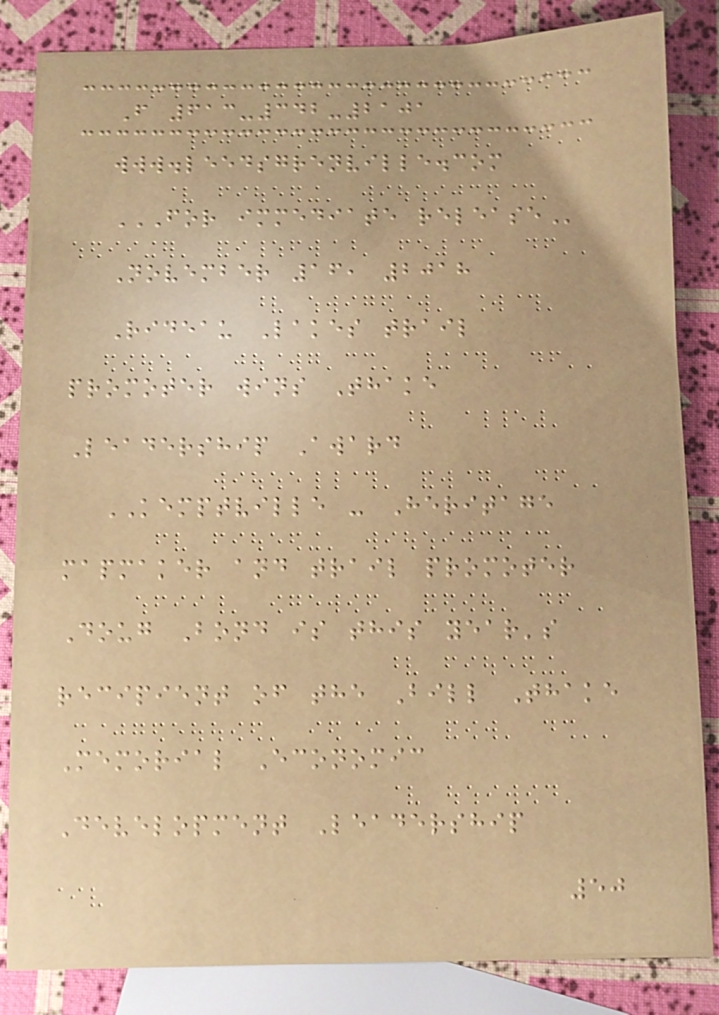F 613-342-2101
www.leedsgrenville.com
FOR IMMEDIATE RELEASE
November 16, 2018
Rideau Lakes trail
promoter wins Thake
Leadership Award
KEMPTVILLE - Heritage
mapmaker and trail promoter
Doug Bond is this year's
recipient of the Bill Thake
Memorial Economic
Development Leadership
50
